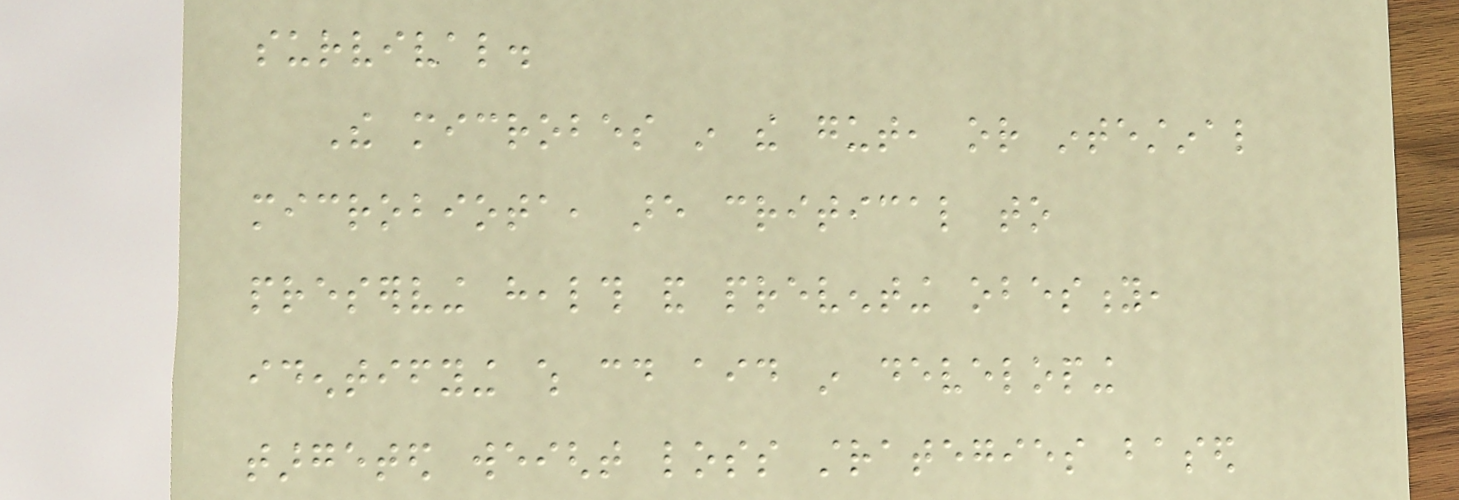survival.
The microbes in the gut, or intestinal
microbiota, are critical to
preserving health and preventing obesity,
identifying which could aid in developing
targeted weight loss strategies based
